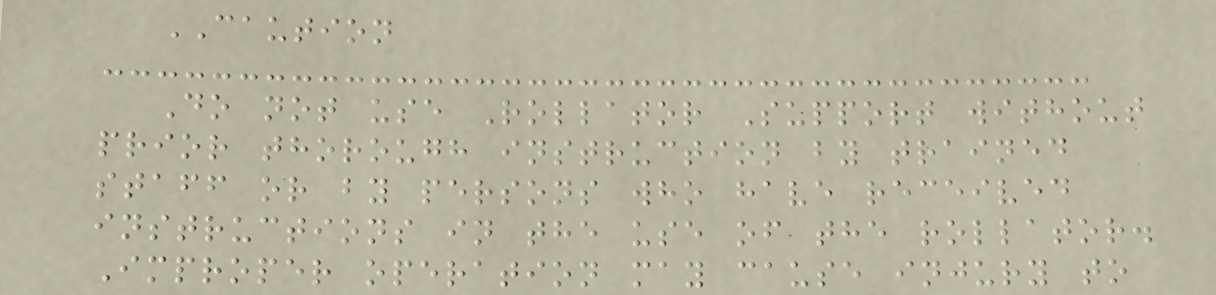CAUTION
Do not use Rollator Support without
prior thorough instruction by trained
staff or by persons who have received
instructions in the use of the rollator.
Improper operation may cause injury to
